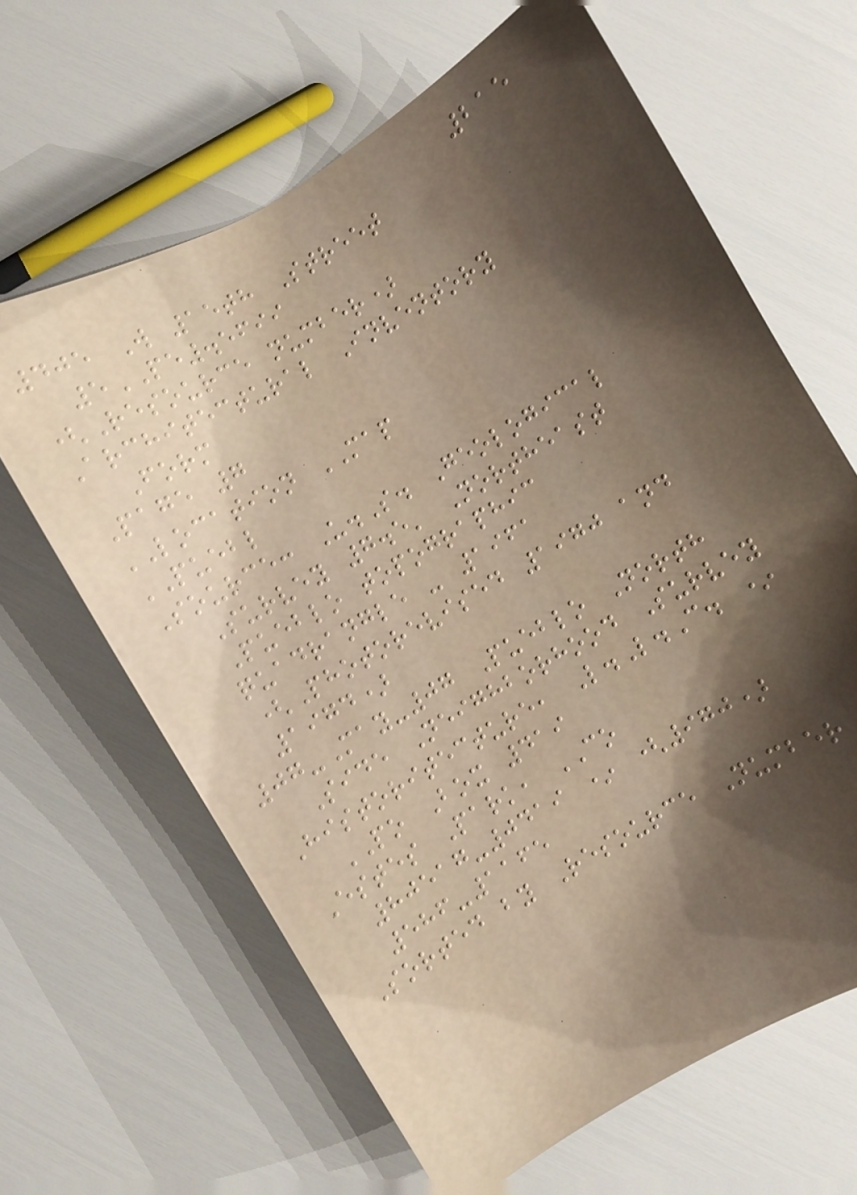215
405 W 15th Street
5PE.5699
(Resource number)
Architectural Inventory
Form
Page 7
LOCATION MAP
PUEBL
Source: U.S. Geological
Survey 7.5' Northeast
Pueblo topographic
quadrangle - 1961
(Photorevised 1970 and
1974)
07-May-07 Pueblo North
Side Neighborhood Survey
Historitecture, L.L.C. *
PO Box 419
Estes Park, CO
80517-0419 * (970)
586-1165
Sorted by Resource Number
